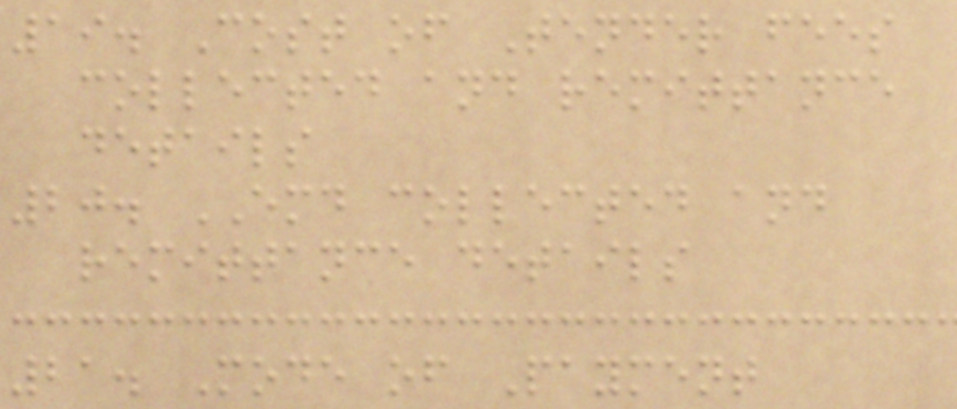19. Cost of Tender fees
collected and remittance
details
20. EMD collected and
remittance details
21. Mode of Payment
